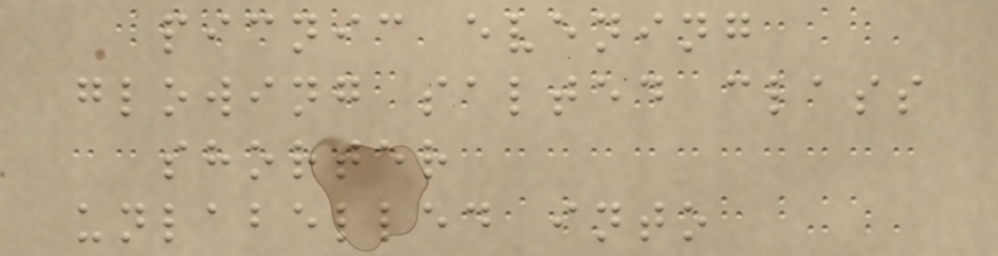picnic evening
glowing salted class
shorter
unlabelled into
